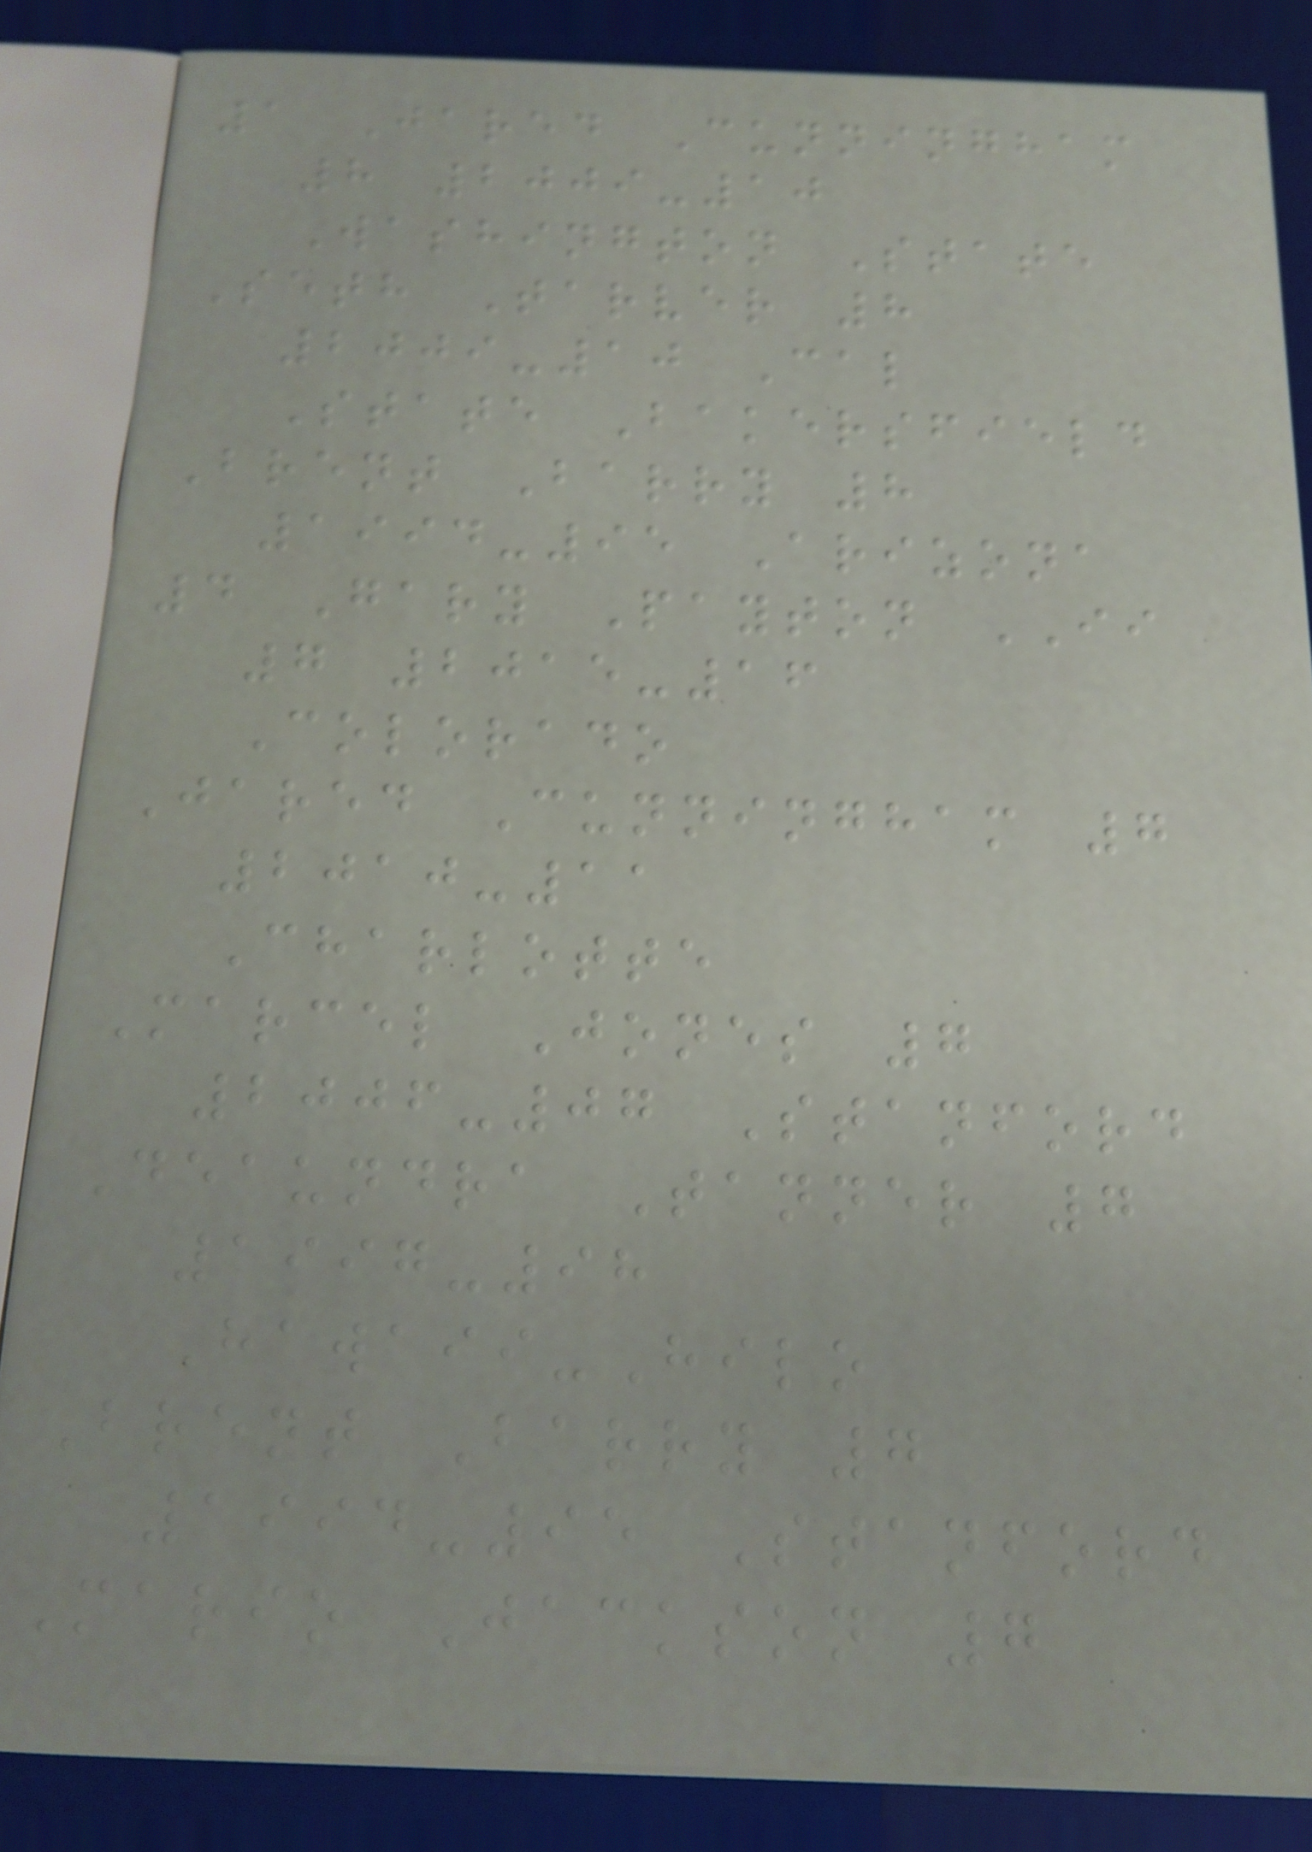1 Jared Cunningham
8 2009-10
Washington State
Seth Tarver 8
2009-10 Cal
State Bakersfield
Brent Barry 8
1994-95 Arizona
4 Gary Payton II
7 2015-16
Colorado
Jared Cunningham 7
2010-11
Charlotte
Marcel Jones 7
2006-07 Stanford
Deaundra Tanner 7
1997-98
Hawaii-Hilo
Brent Barry 7
1994-95 Stanford
Mario Jackson 7
